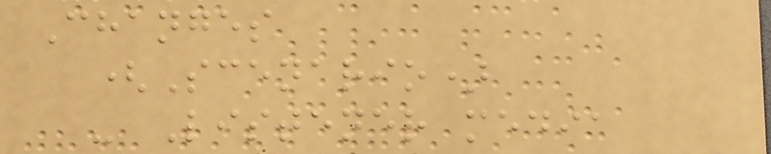Changes
(Scenario)
- Listener media
